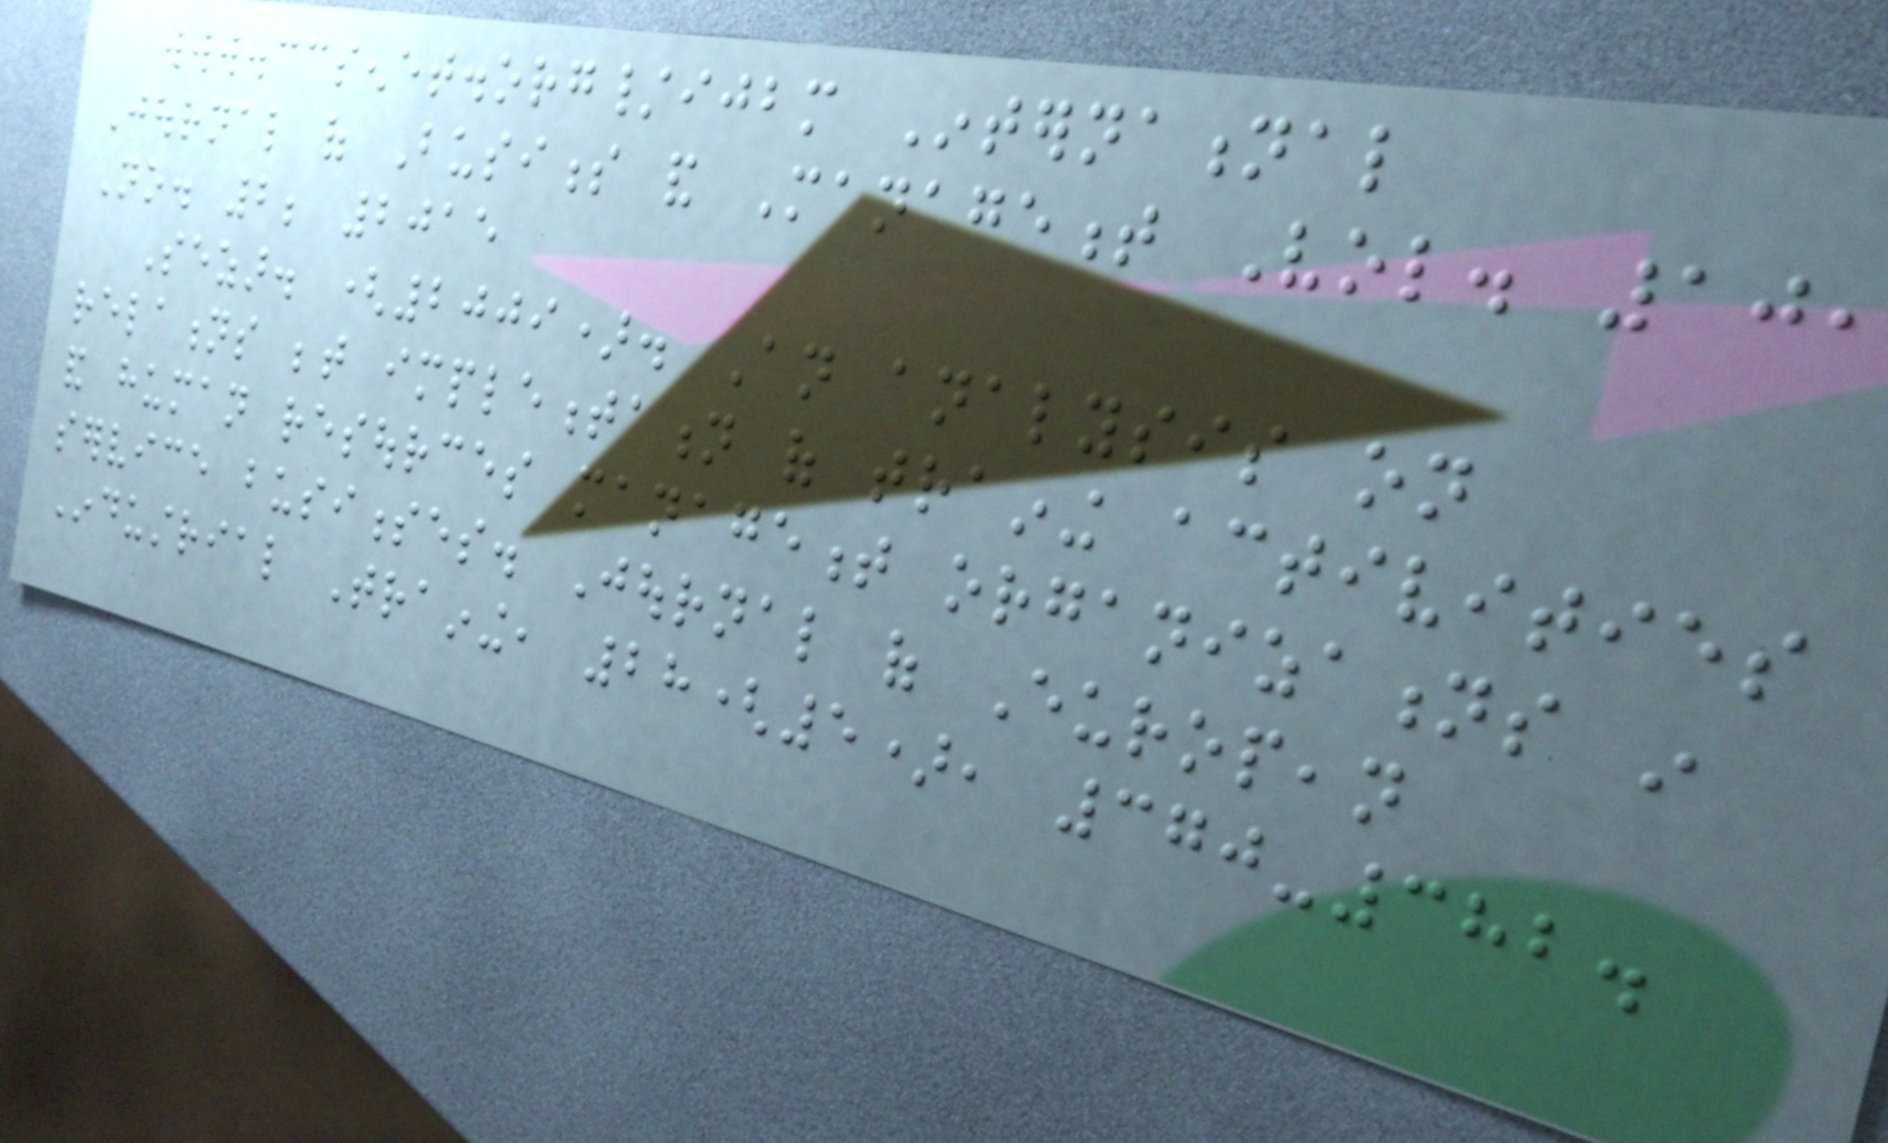www.ccsenet.org/ijbm International
Journal of Business and Management Vol. 10,
No. 2; 2015
Sezar. (2009). An analysis on
relations between implementation of training activities
and human resources management organizations in
service businesses. Journal of European
Industrial Training, 28(5), 370-382.
